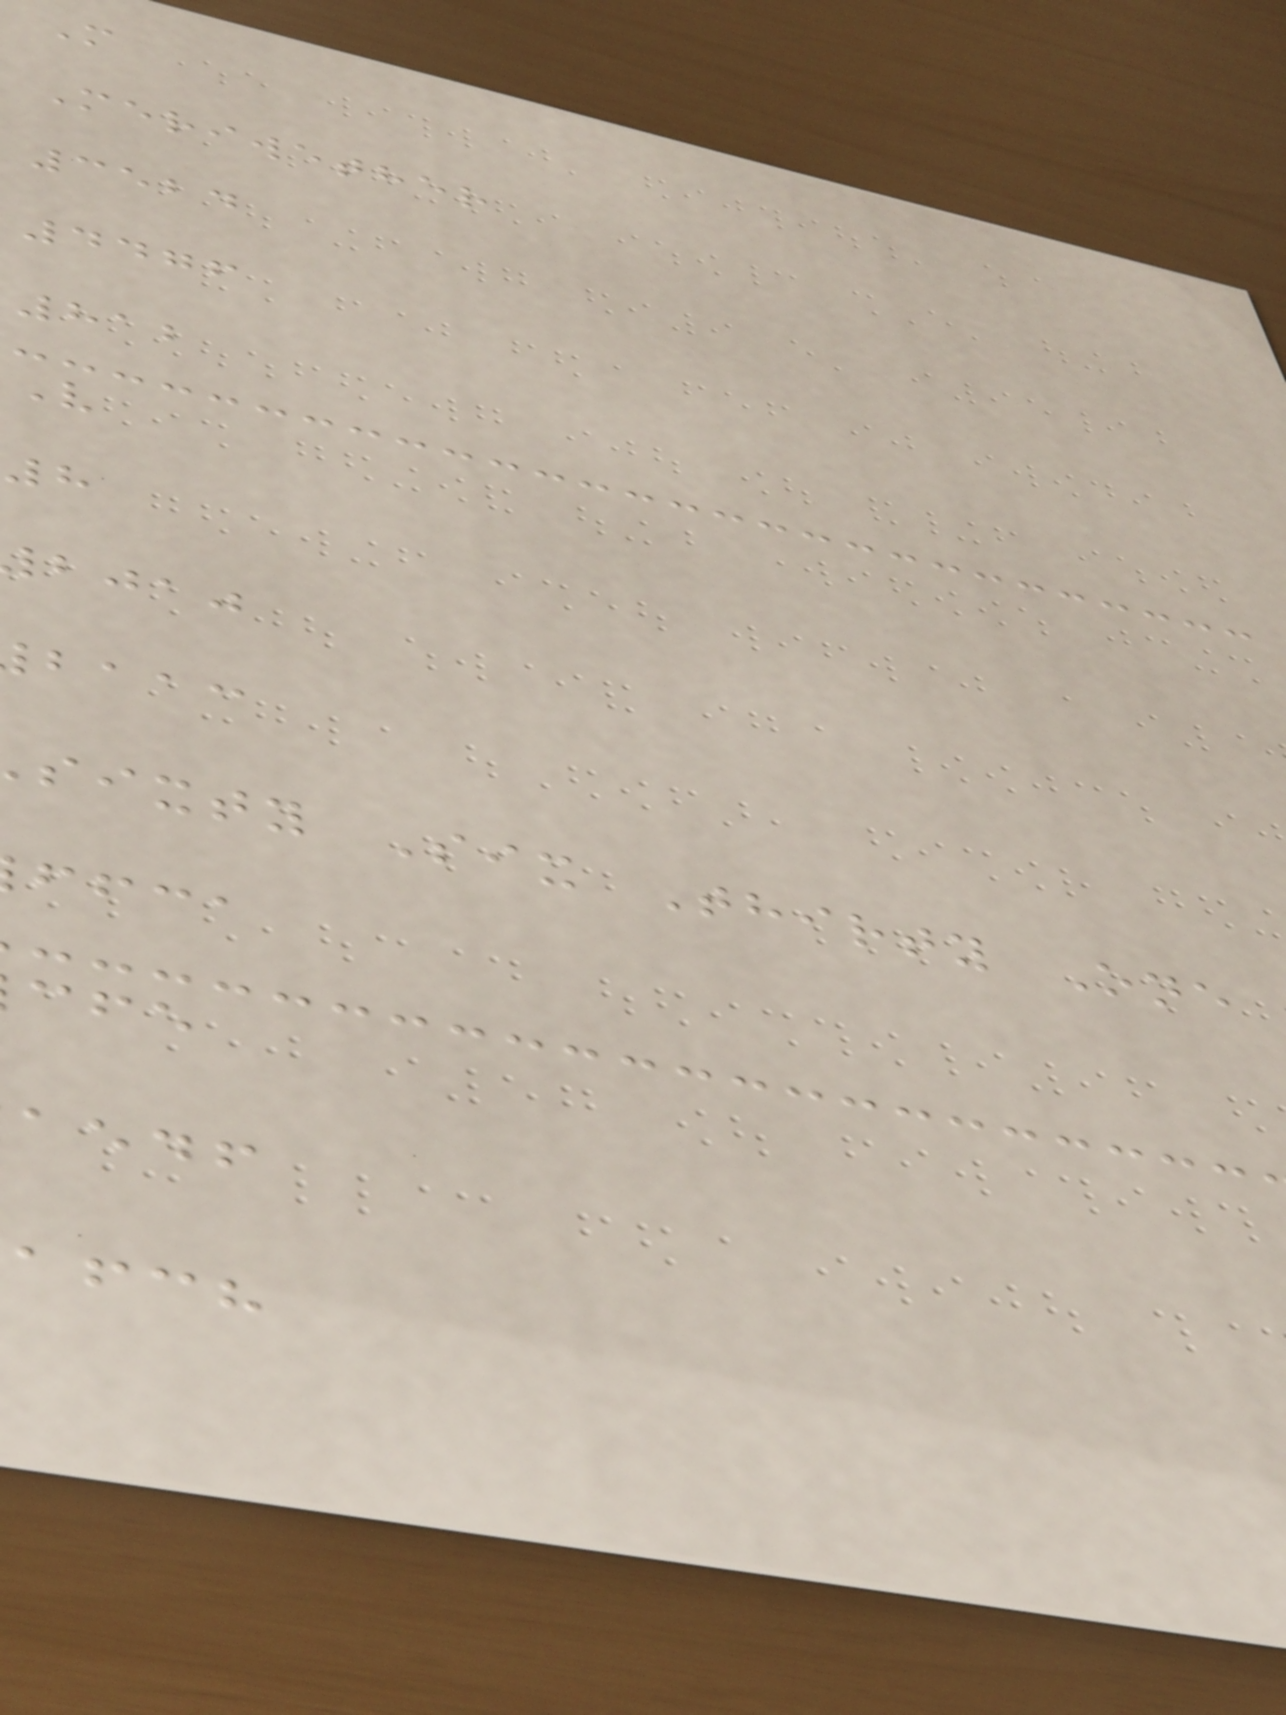M
Meriwether
3524
4476
812
V
8
bjaj
baac
sixty Six Thirty One
ffca
aedf
afch
